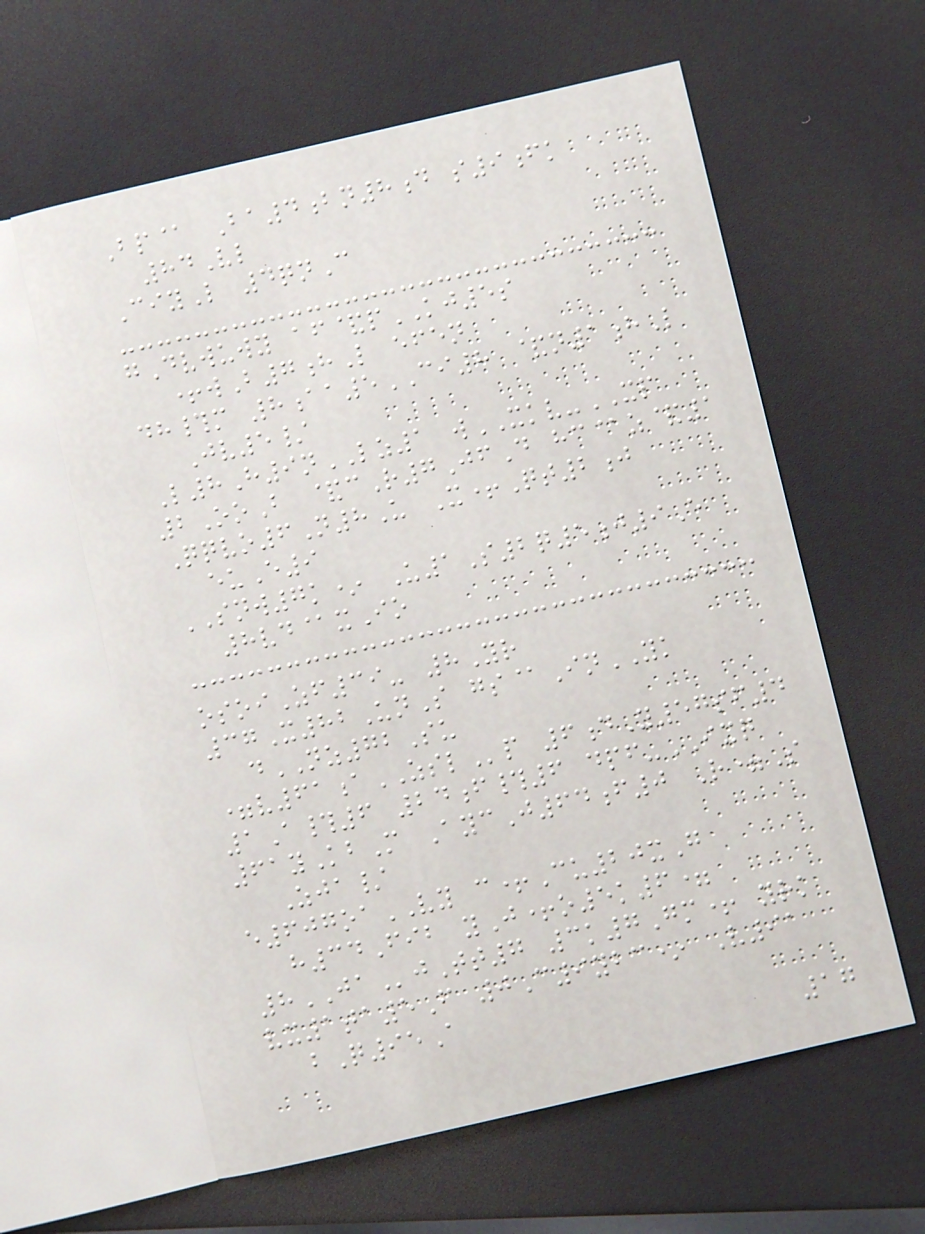Bp@ Ba4bn8d s9fk
84Vl
CiyL 4qnC
gDvwuwy af&pKJ5s
+wB7hL efen
dh#m 8aa5CI8 &n1hL
Jv5/
L8H9nLZ1 wXKV-XP
2OoB &cR7JfD hc@z&1
Qqvo6N8U X+Qt2j
euE9
SNW7k* U1S2q5j9E
8vd@xIo
osoiZf39- 8Yr
37X82UnS gs@InYK
dNZ72Su
=v61aZSLp 6dY57sf4
1A#6 24f#6 dpf-IXQ
61yKbM AycJ64f0 R=S
Zja/
e607oaVY c+Cu20xG
h34Fib yJ+o5k6=
8JAjTt7 3k7Gm+ yrk
vx1ta5F 0C9ybc* V91
bQ95A
17
